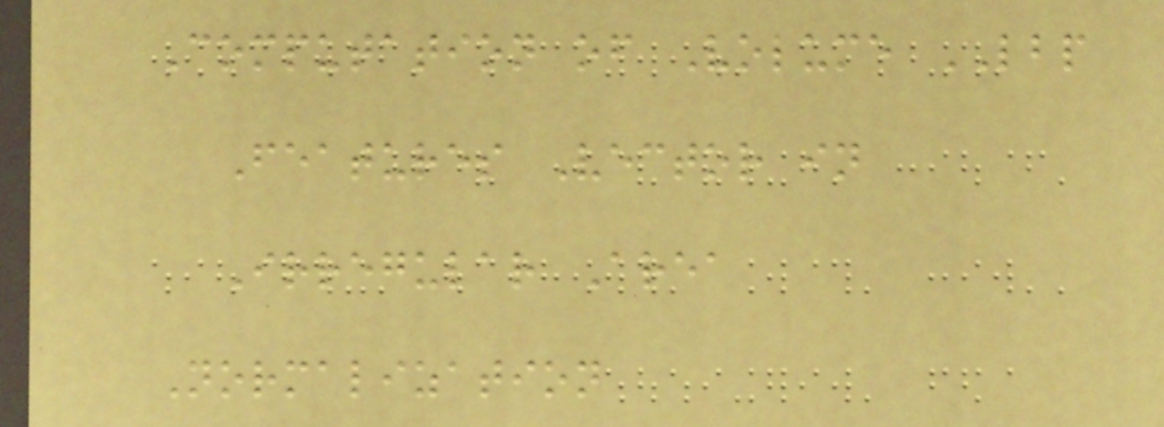Computation of Volume LBP
Features Vector in
Irregular Area
Normalization
